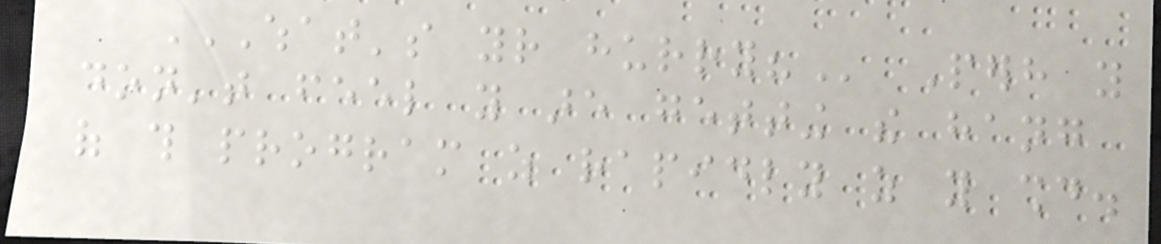WHAT'S YOUR HURRY? Perhaps you
don't feel you are getting the hang
of this program as rapidly as you should.
